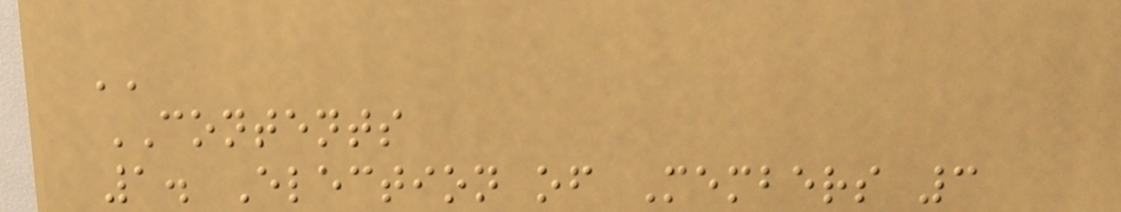''
CONTENTS
1. Election of Members 3
